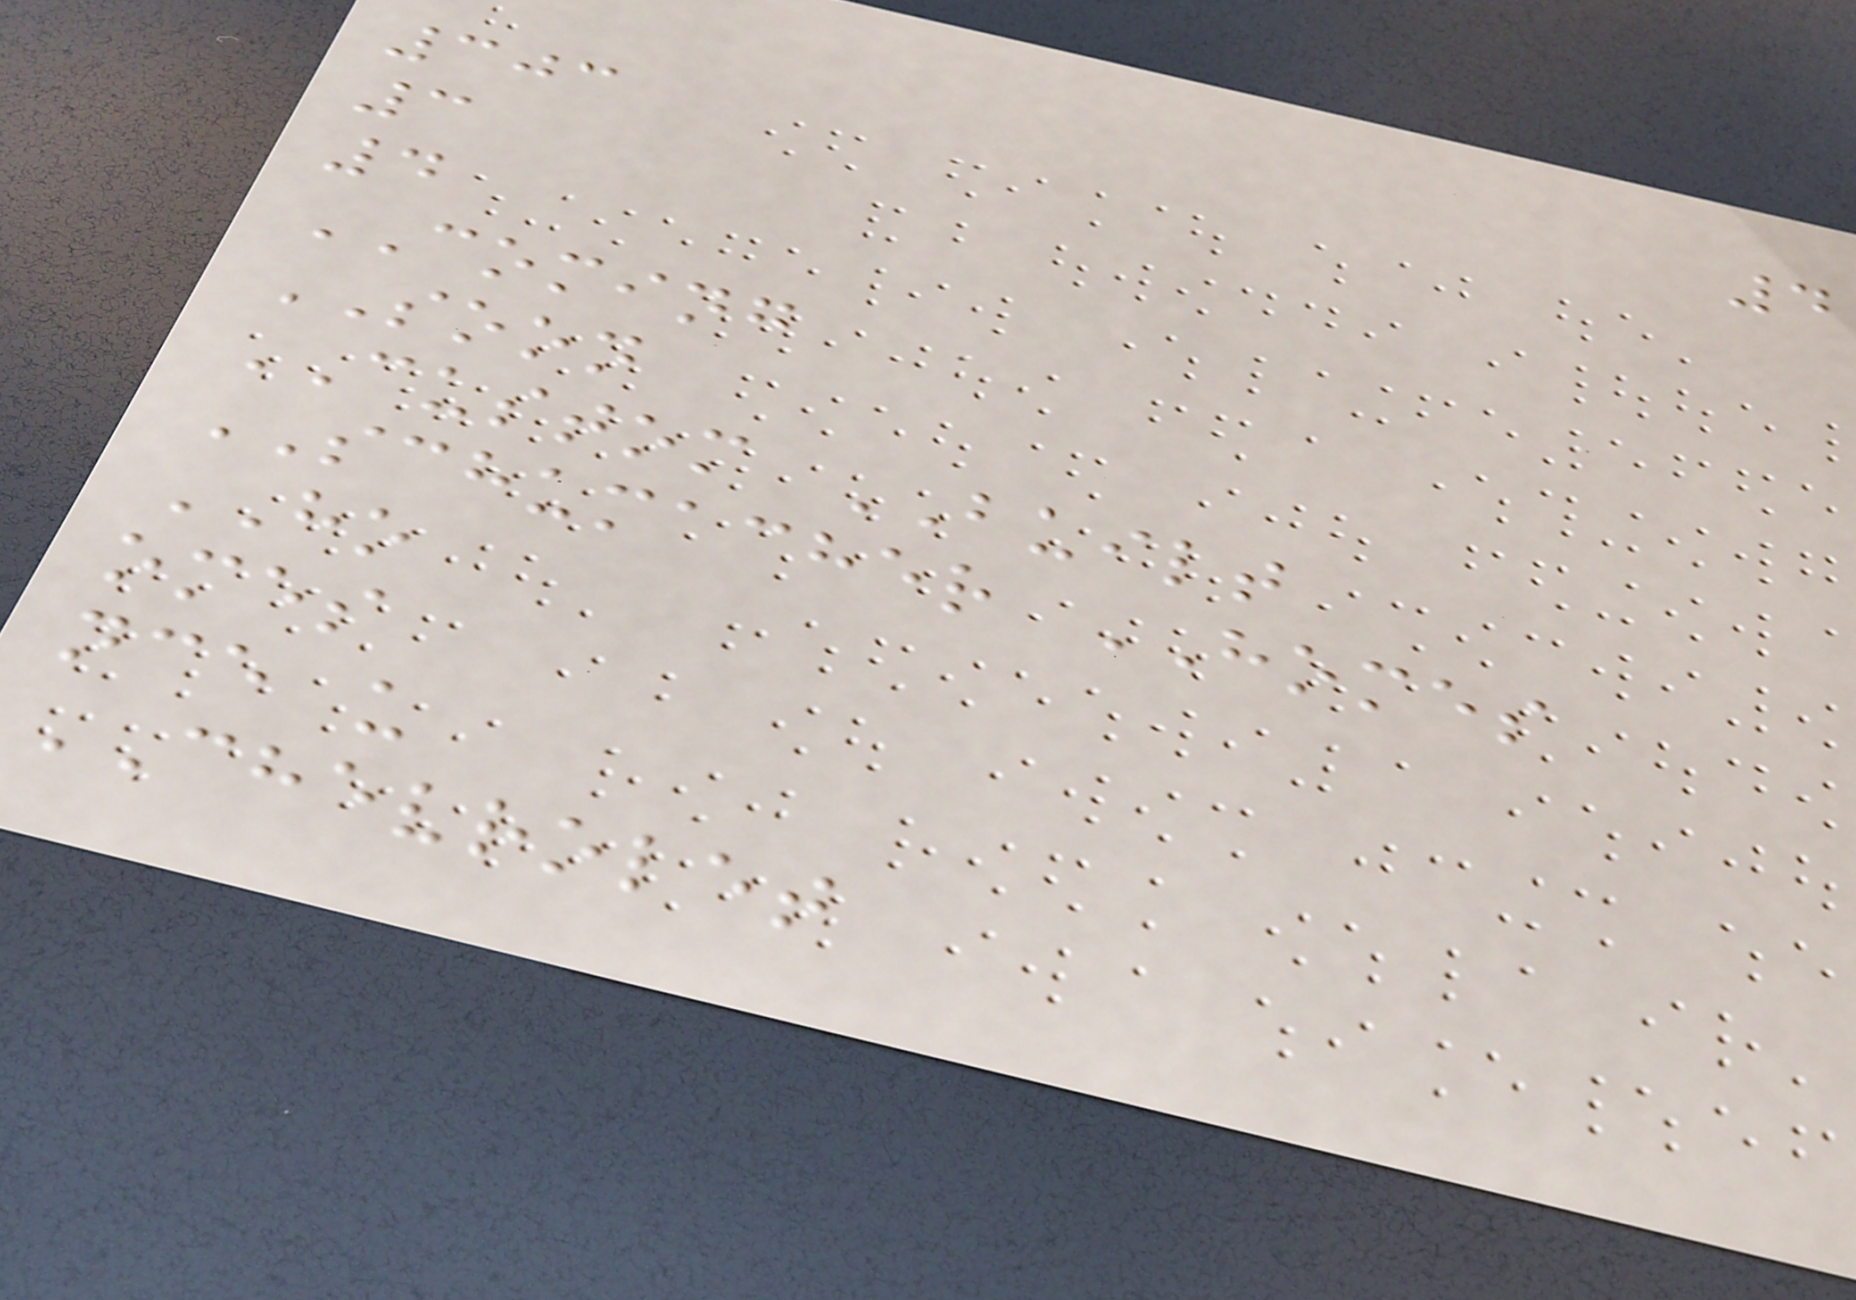4
303
3
4
COMING
SOON
CUSTOM BUILT
SCHUMACHER HOMES
HO
omes
nce u
CHEVROLET
